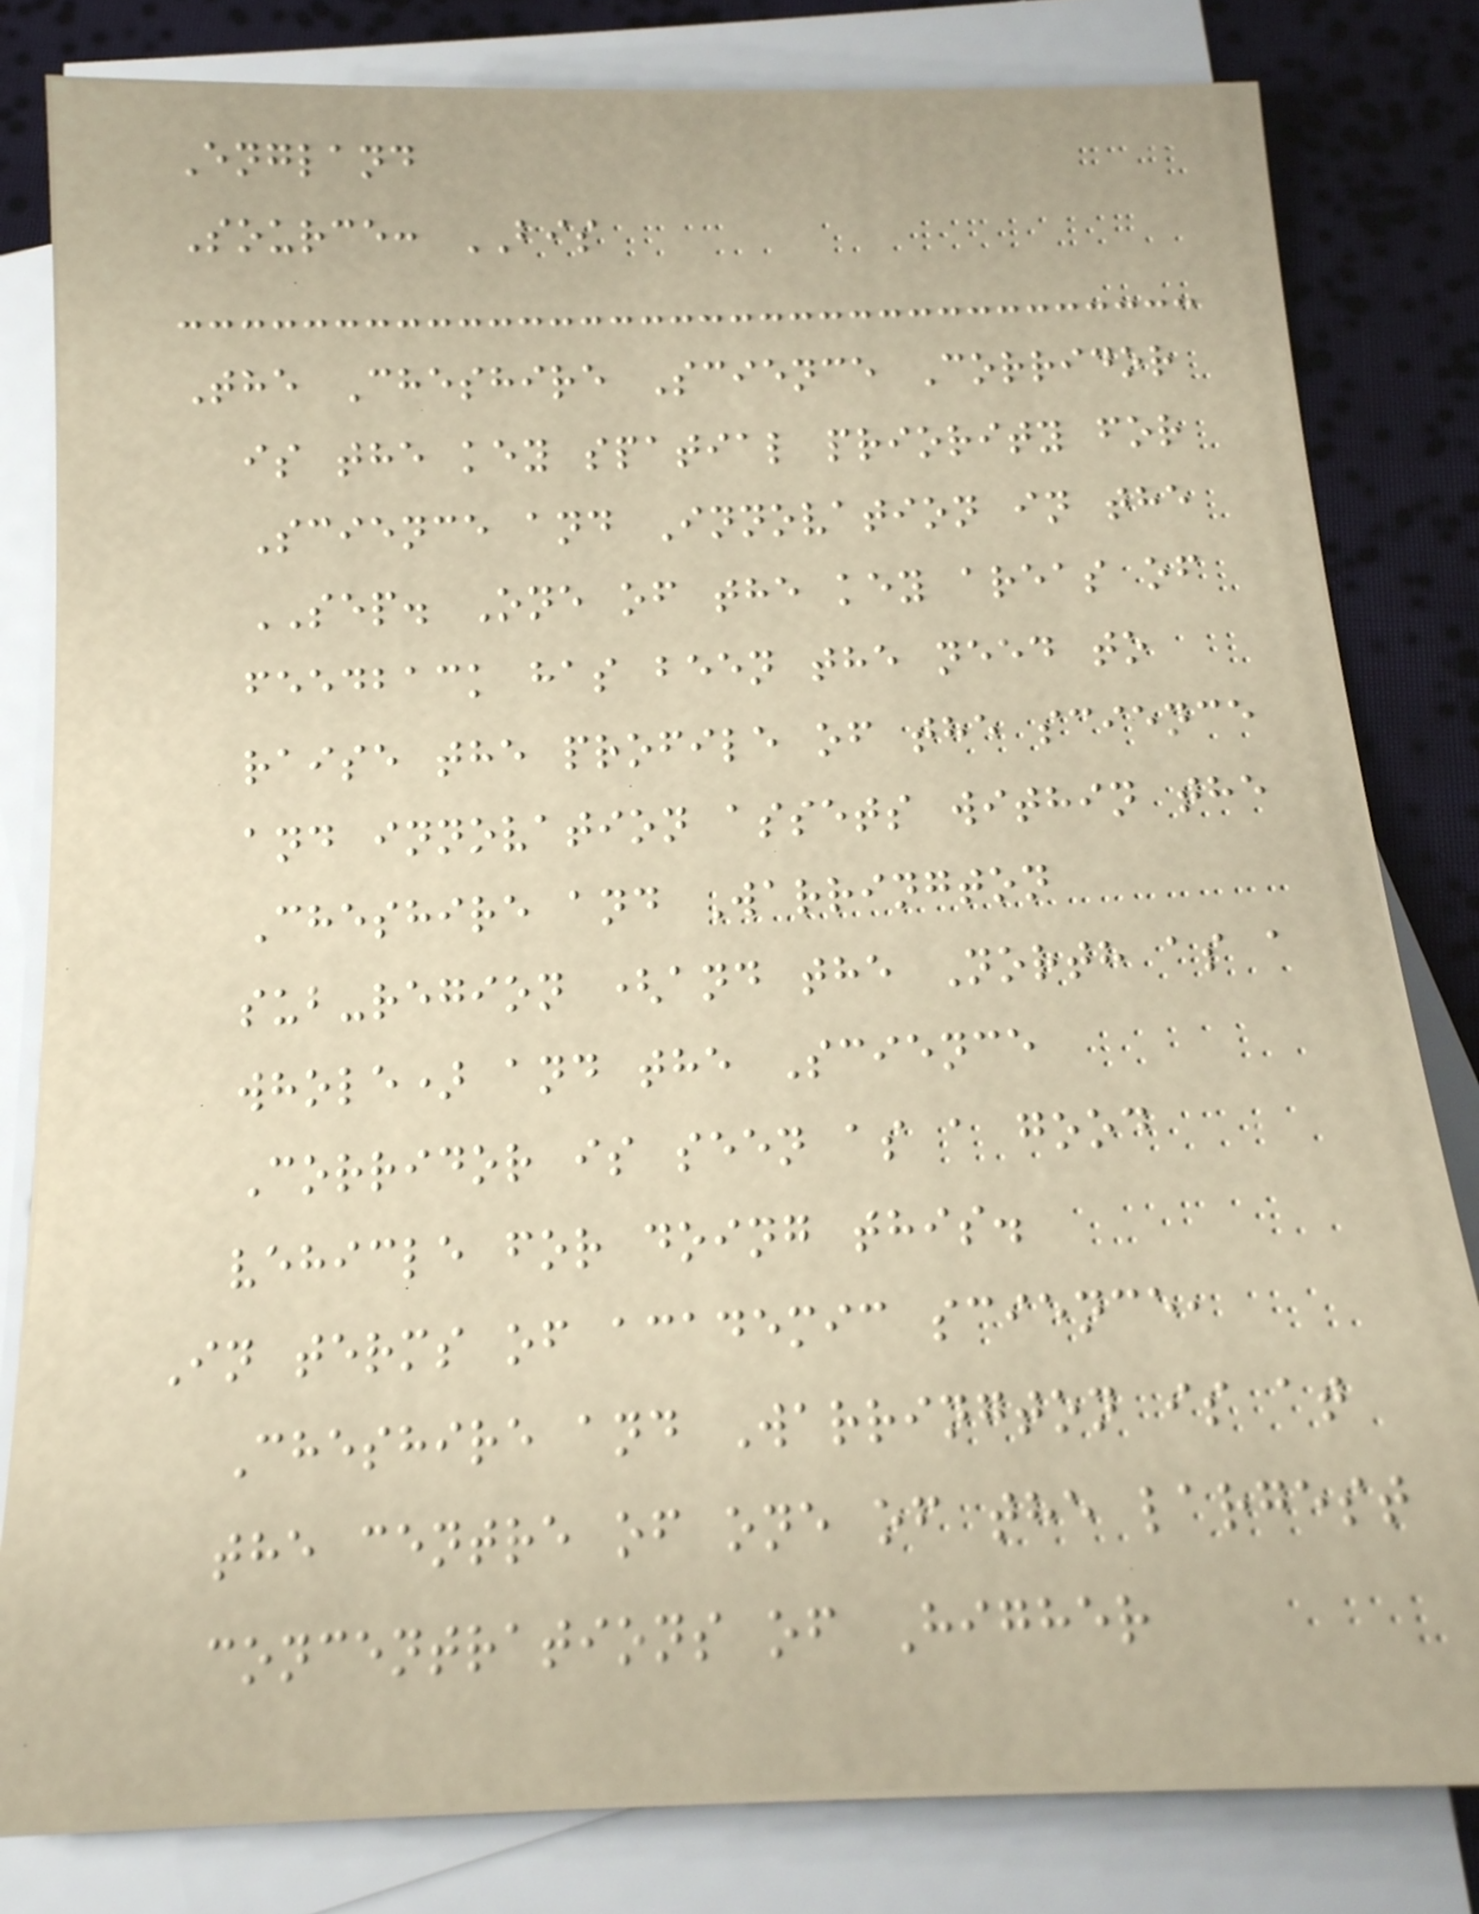England
Source: BIS
The Cheshire Science Corridor
is the key spatial priority for
Science and Innovation in the
SEP. One of the key areas of
feedback has been the need to
raise the profile of the science
and innovation assets within the
Cheshire and Warrington
sub-region (and the North as a
whole) and the Science
Corridor is seen as a good
vehicle for doing this.
In terms of academic science,
Cheshire and Warrington is at
the centre of one of the largest
concentrations of Higher
